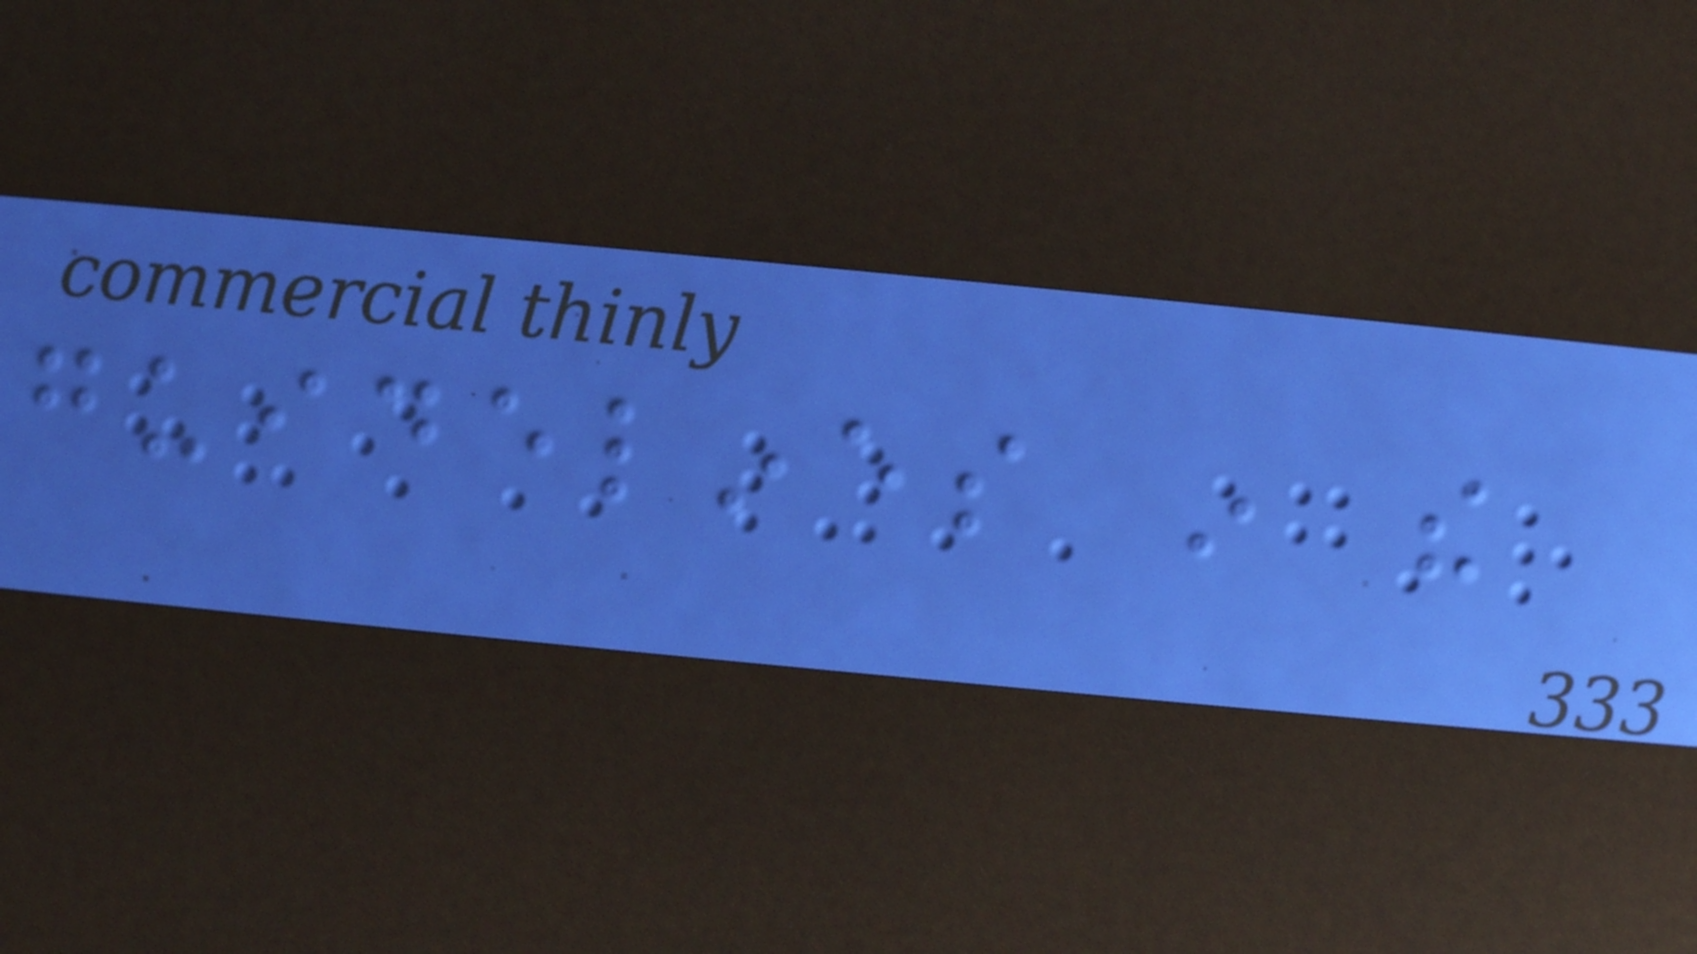guidelines in the
